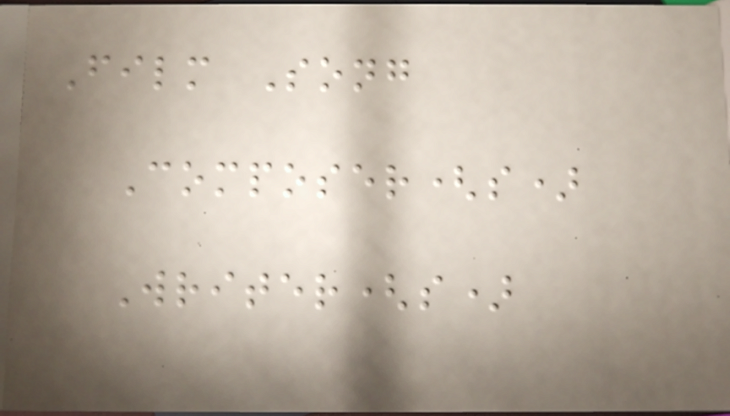Film Song
Composer(s)
Writer(s)
